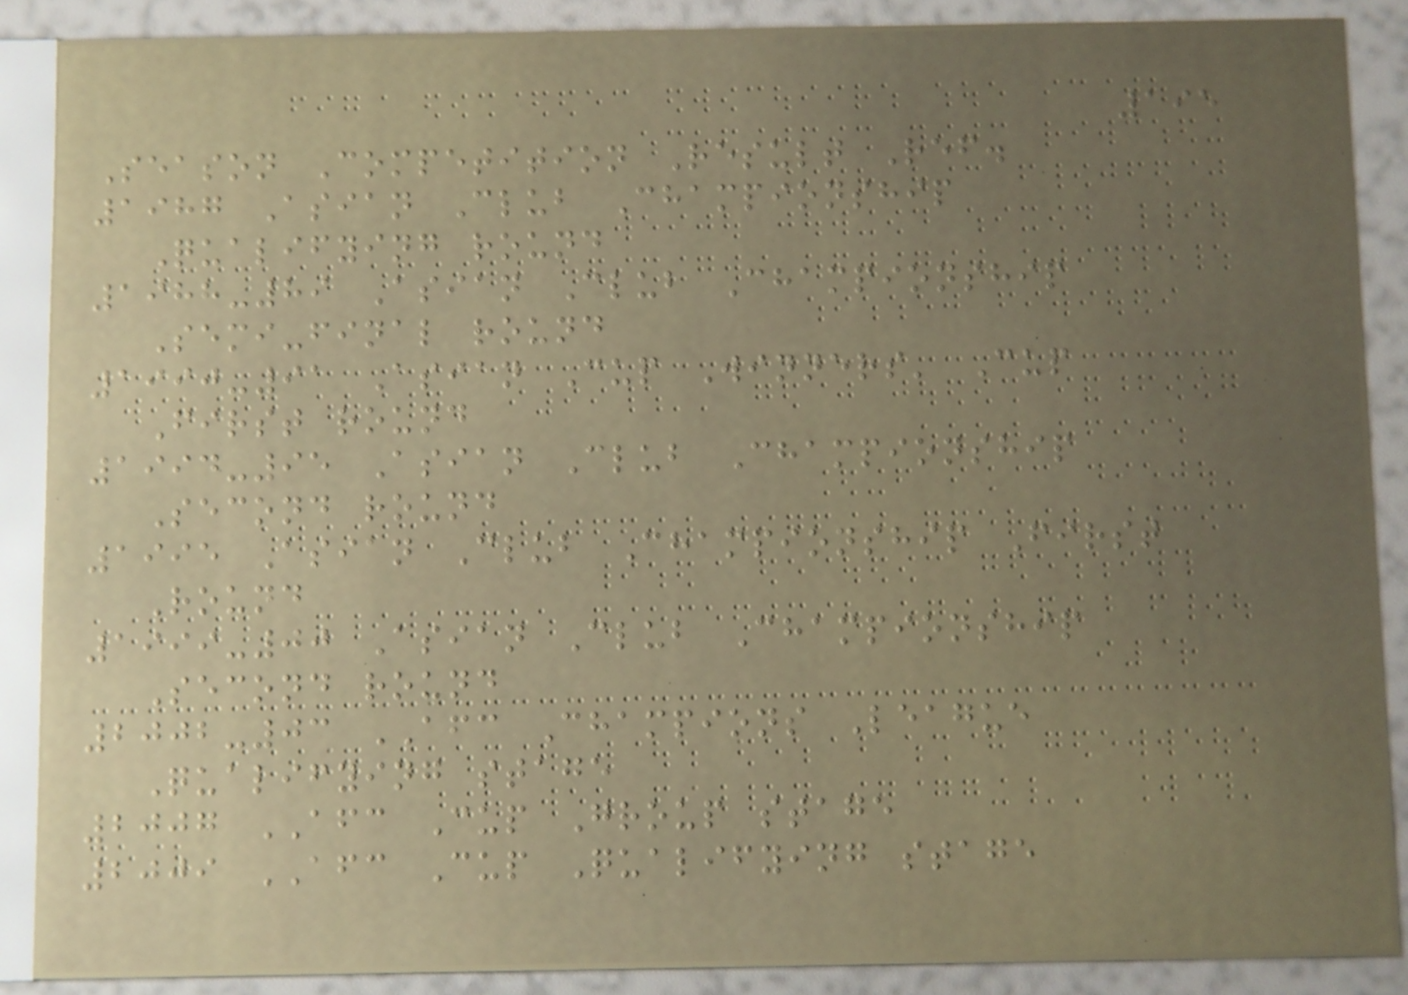195
Season Competition Result Ref.
1987 Asian Club Championship
Qualifying round
1988-89 Asian Club Championship
Semi-final round
1990-91 Asian Cup Winners' Cup
First round
1994-95 Asian Club Championship
Second round
1995 Asian Club Championship First
Round
1999-00 Asian Club Championship
Second round
2002-03 AFC Champions League
Qualifying stage
2007 AFC Cup Group stage
2009 AFC Cup Qualifying stage
